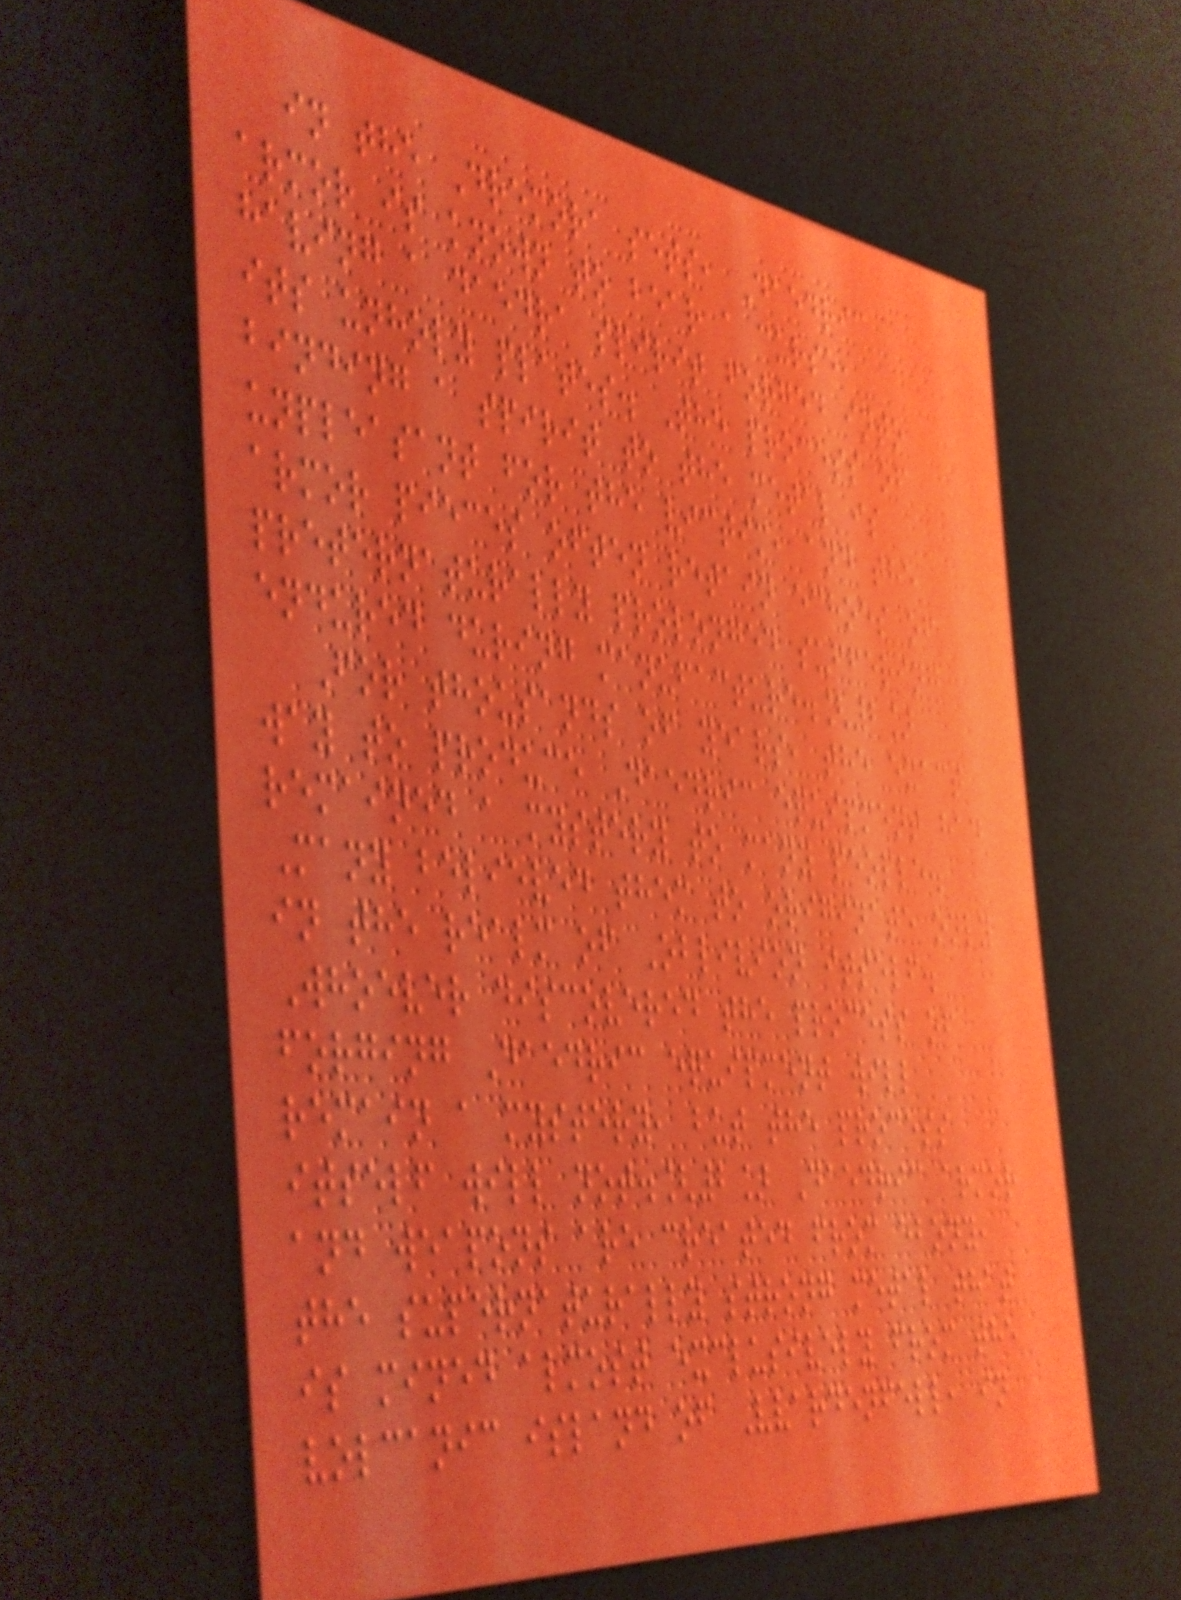in the Dremora sets, Daedric
armor is known to bear a curse,
having a daedra spirit forged into
its unholy plates. The process of
binding a spirit to the metal is
unpleasant for the victim, and the
armor pieces often retain echoes of
preternaturally prolonged suffering
endured during manufacture.[2]
For thousands of years, the exact
way to produce Daedric equipment had
remained a mystery to many people.
Many believed them to originate only
in the realm of Oblivion itself.
Whoever discovered the process of
forging Daedric equipment will
remain a mystery, but the process
itself will not.[2] Daedric armor
and weapons are created from ebony,
the supernaturally strong metal that
is mined almost exclusively from the
volcanic island of Vvardenfell, in
